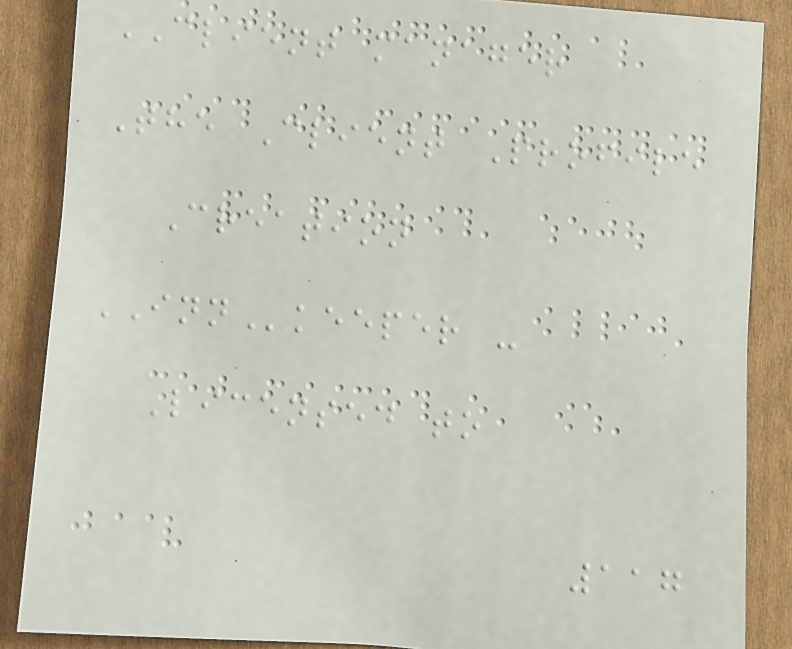CLIENT manager
The Client Profile
Creation
INNkeeper -
Licensed to
117
